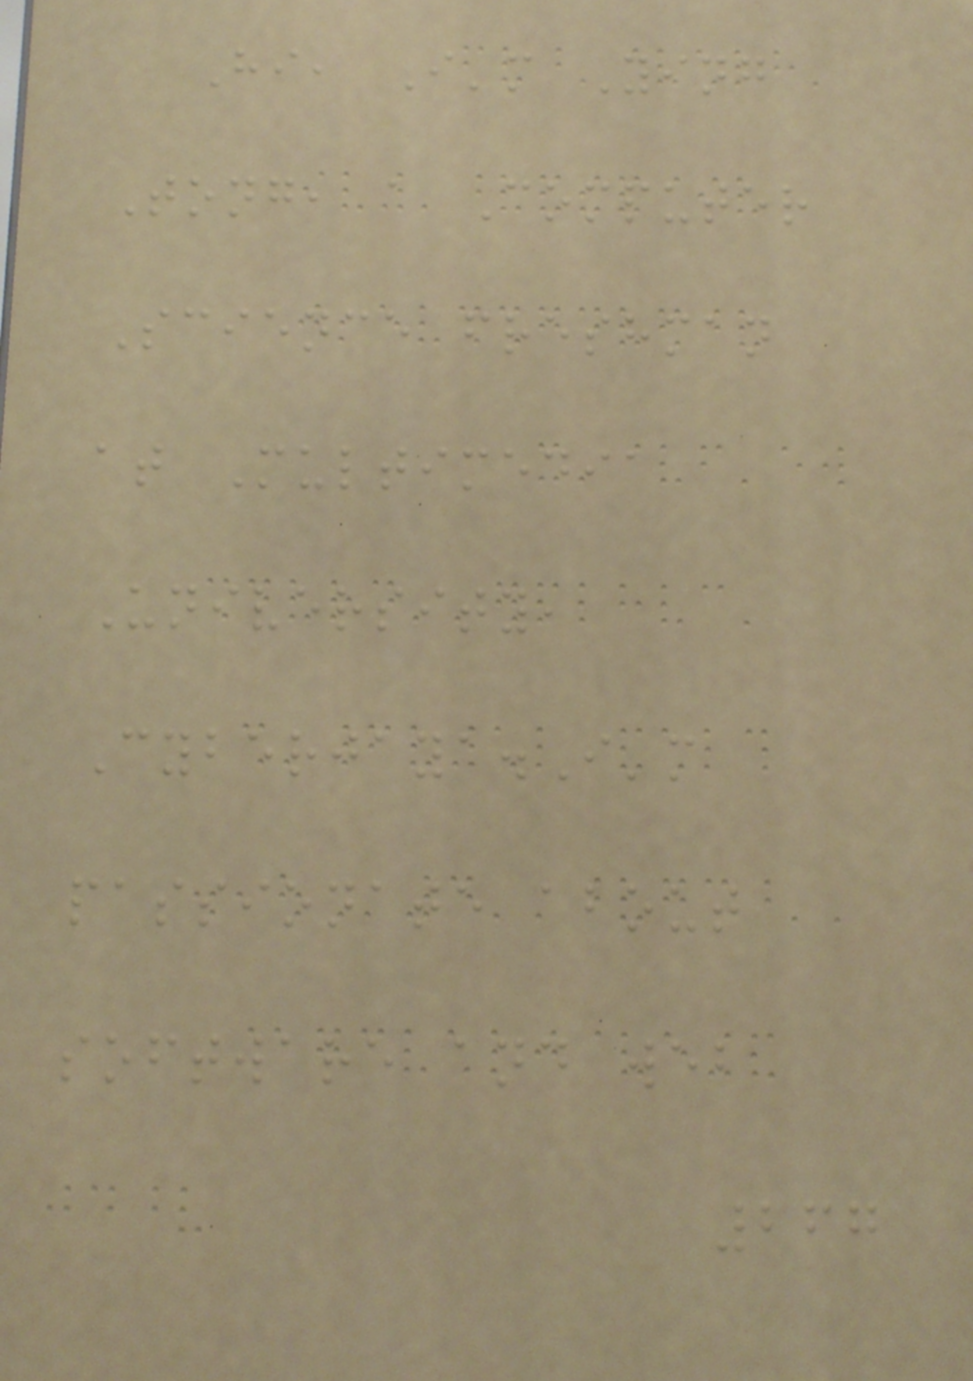Hi, I'm Ying
Tong, a Computer
Science freshman
at Multimedia
University,
Cyberjaya.I'm
passionate about
software and web
267
